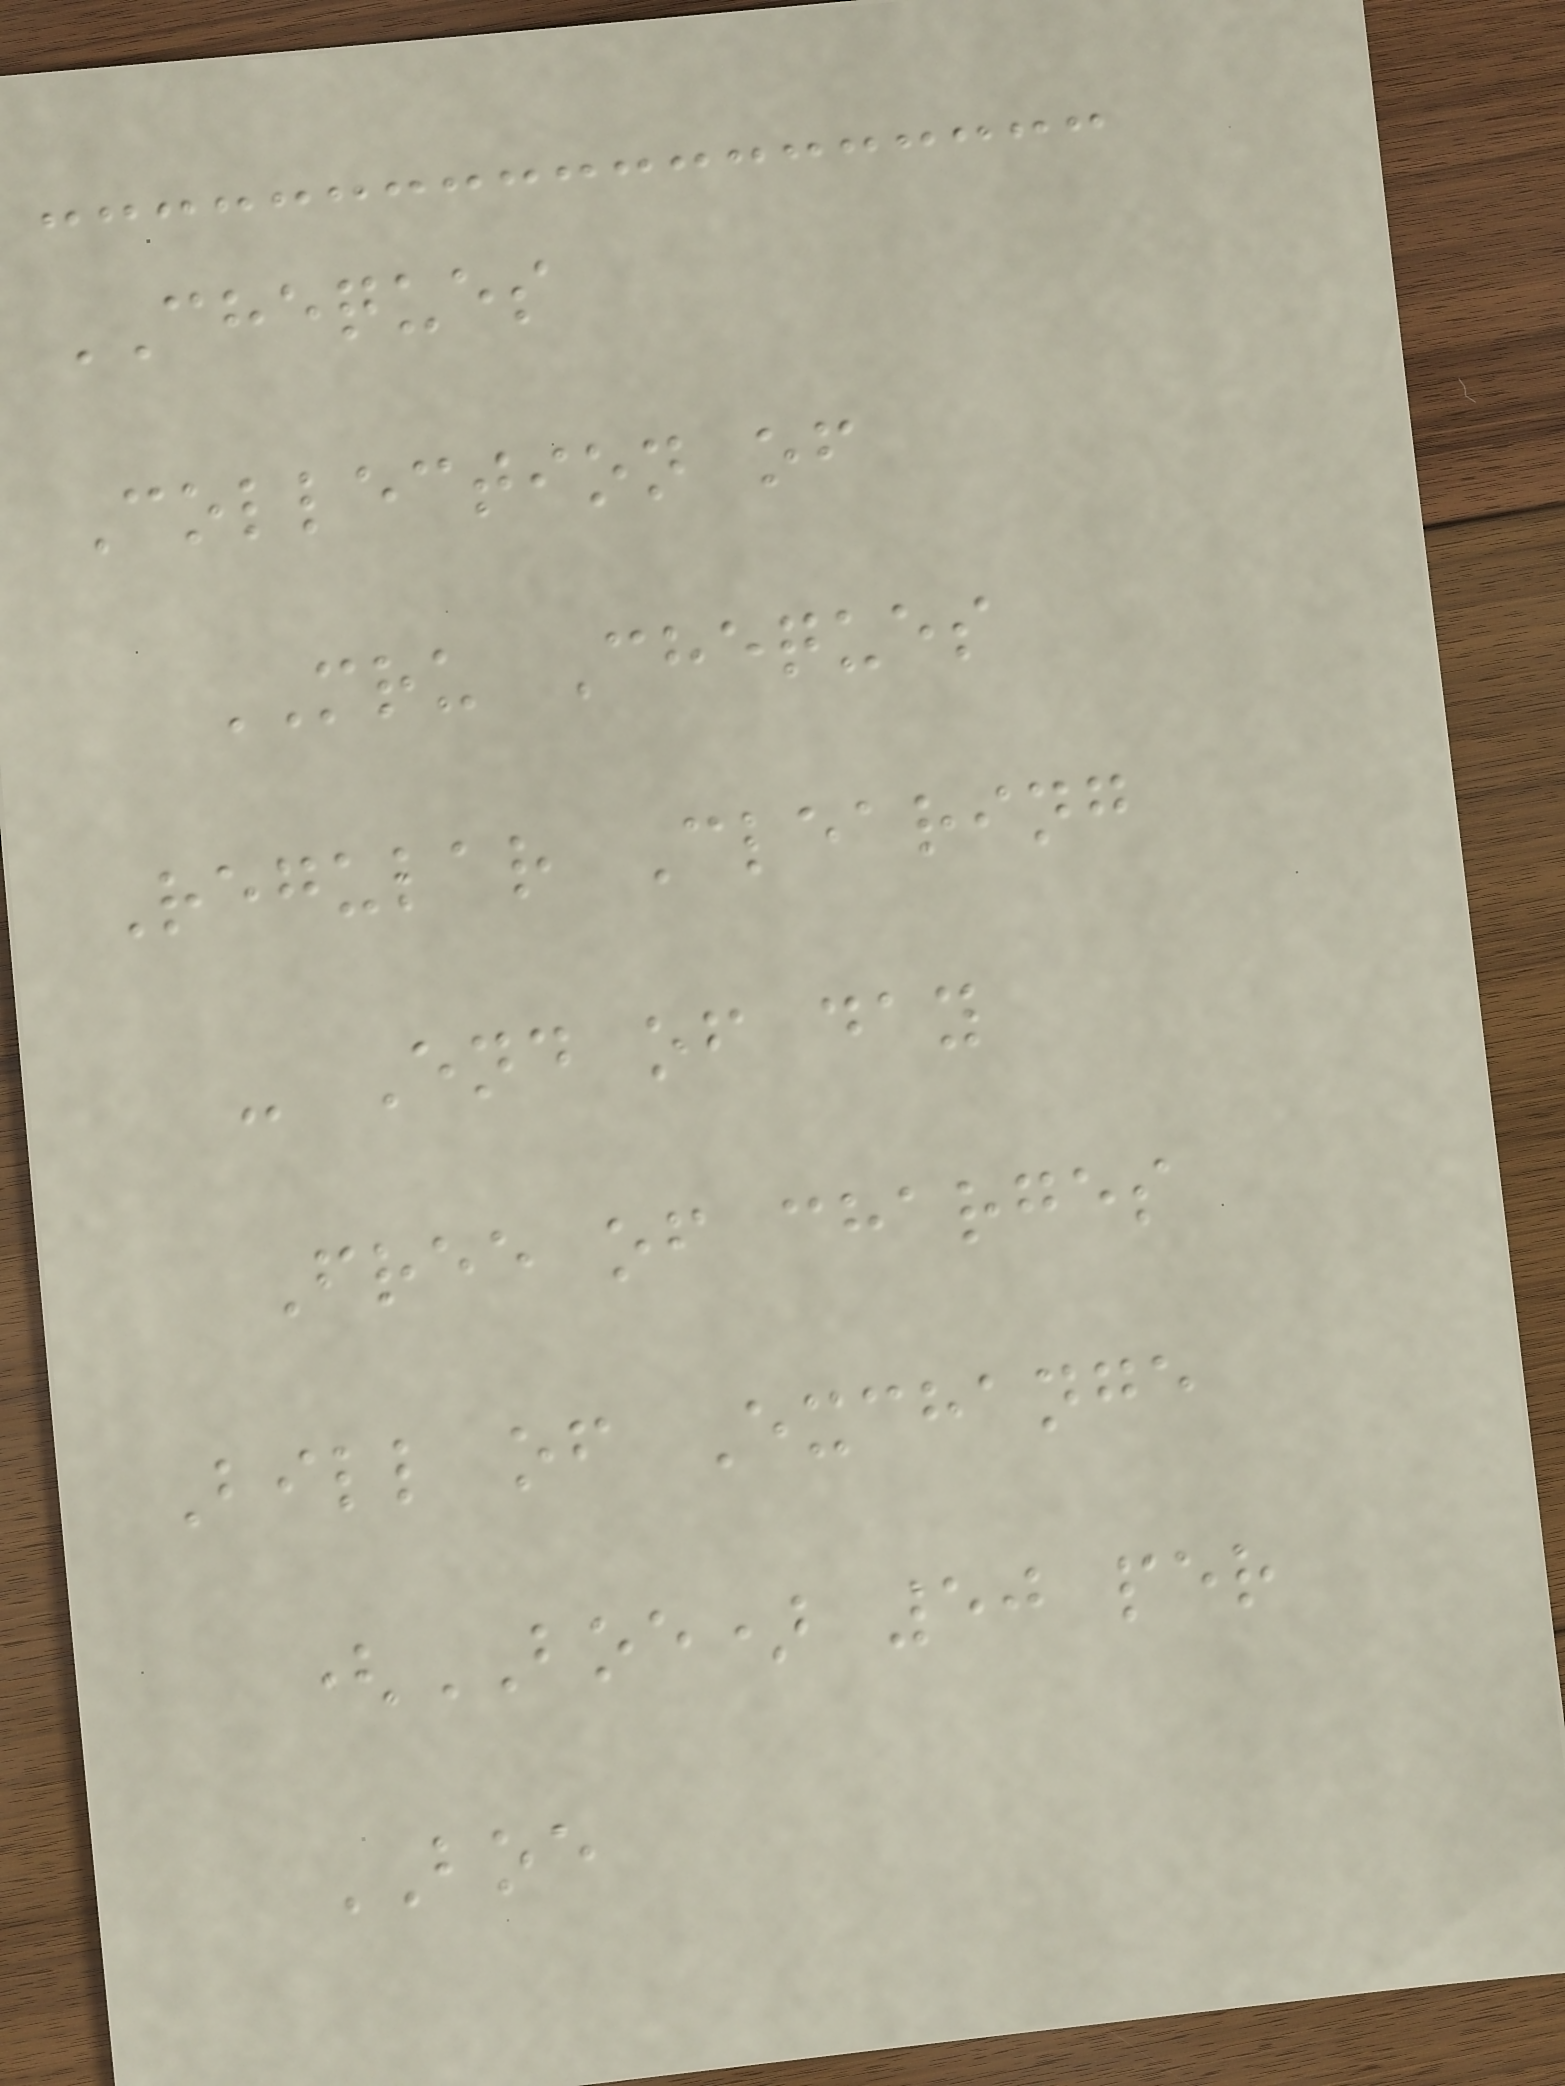CHEQUES
Collection of
MRU Cheques
Regular Clearing
- End of day
Free of charges
Bill of Exchange
(BOE) 50 per
BOE
